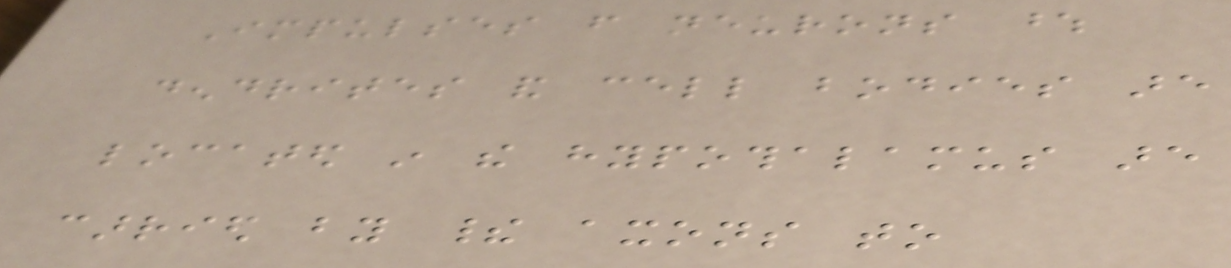Impulses from neurons whose
dendrites and cell bodies are
located in the hypothalamus are
carried by their axons to
